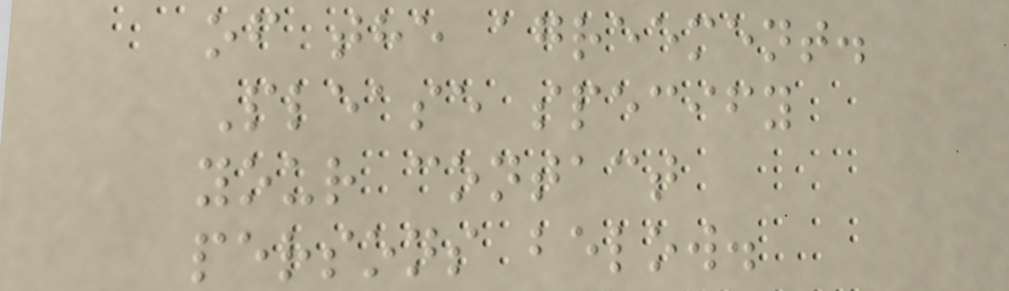of the agreement.
Please specify
your contact
persons below.
